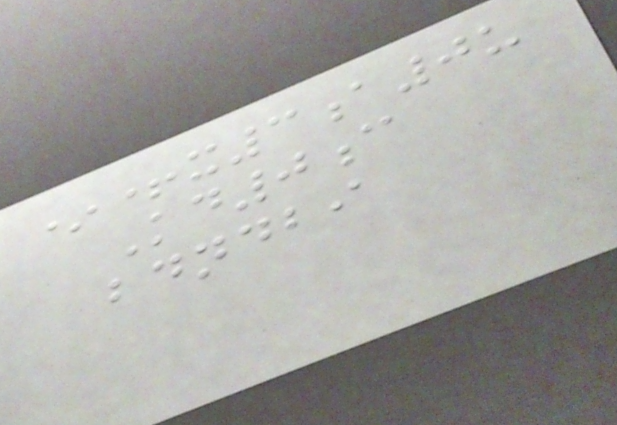*+x3a0u
Kd0c
bdndbi
